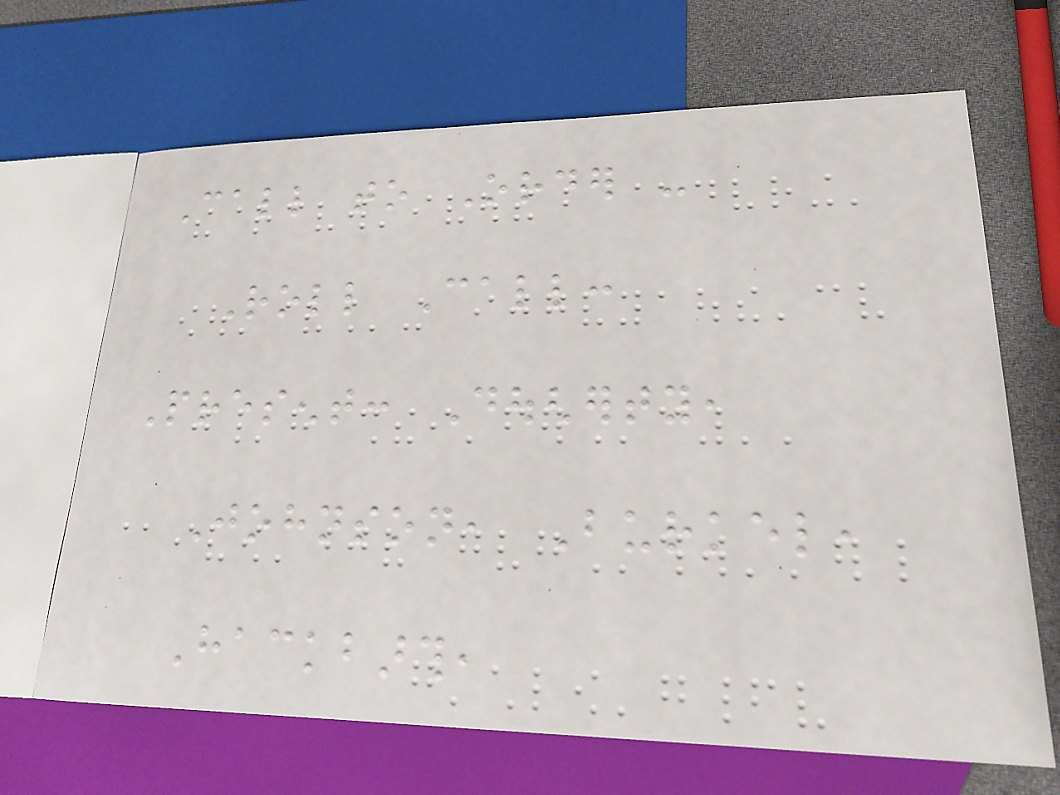Call to Order -
Roll Call:
Present: Dougherty,
Johnson, Burkel,
Hackbarth,
